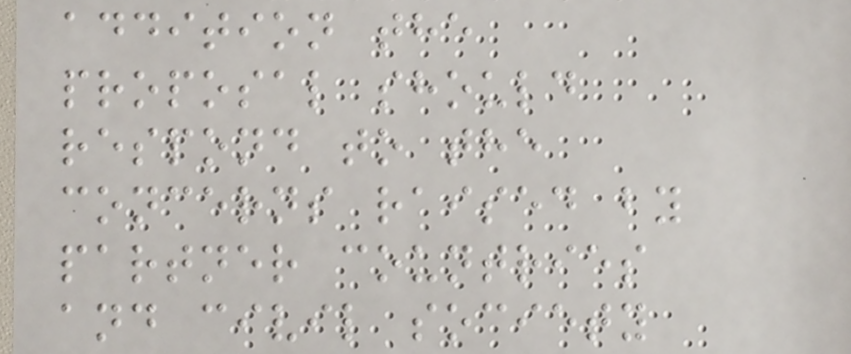addition the
proposal should
respond to the
concerns raised by
partner countries
and civil society
